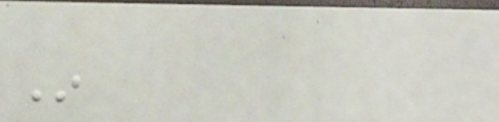In
